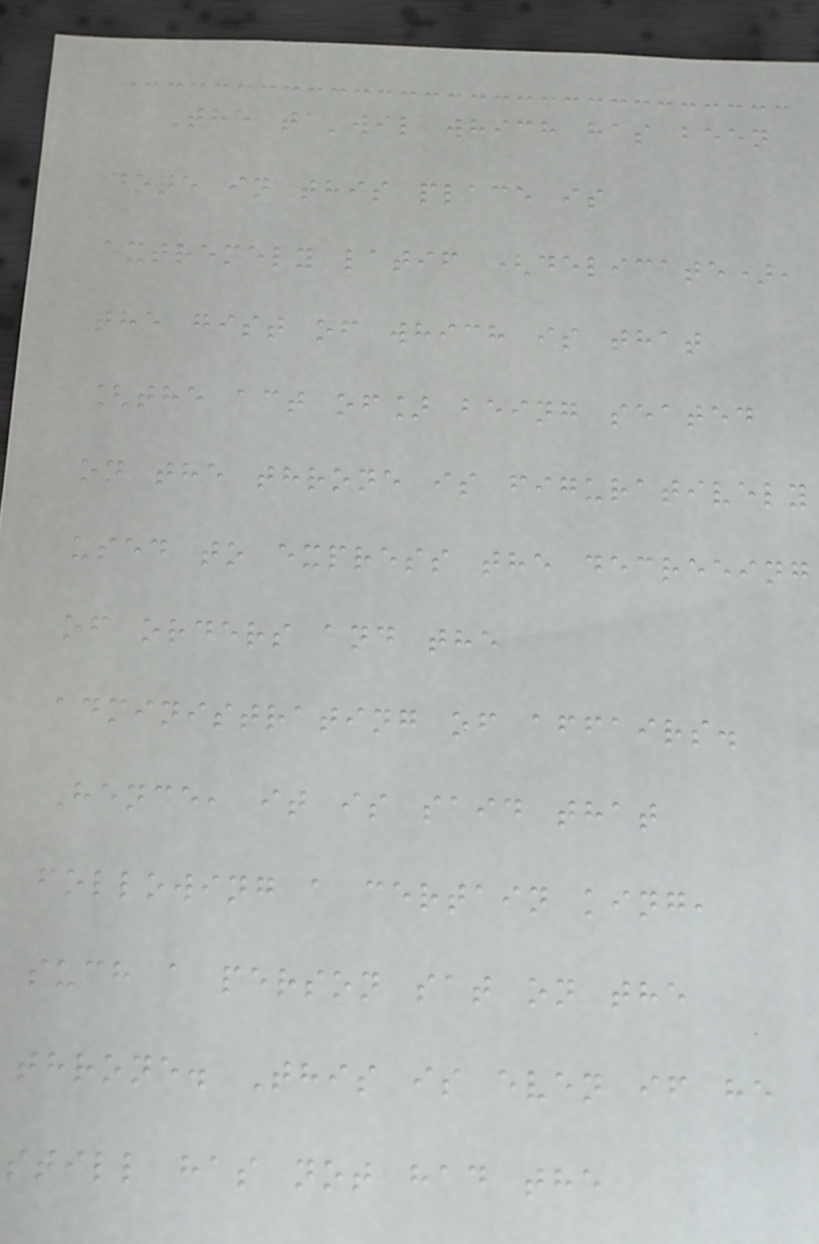The ta'wil which has been
done in this place is
extremely latif (delicate),
the gist of which is that
[the act of] being seated
on the throne is figuratively
used to express the decreeing
of orders and the
administrating of affairs.
Hence, it is said that
following a certain king,
such a person sat on the
throne. This is even if he
still has not had the
